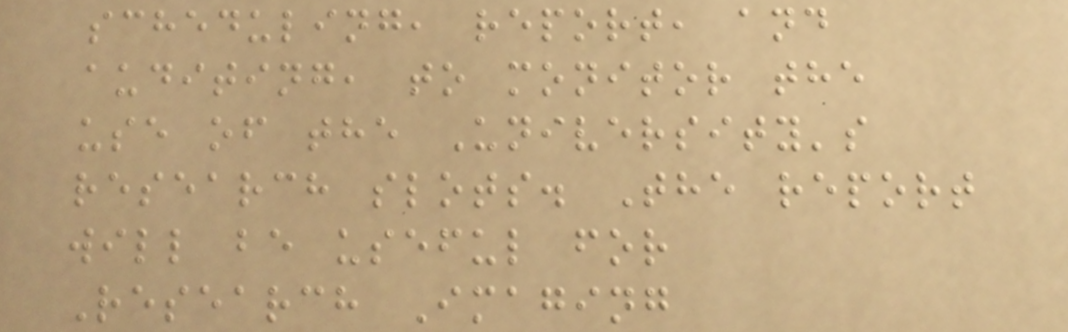scheduling, report, and
auditing, to monitor the
use of the University's
research slots. The report
will be useful for
Research Imaging
